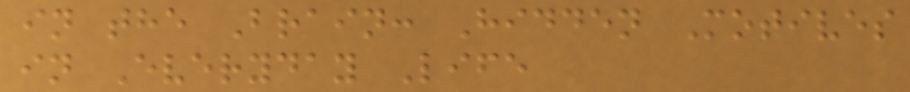in the Brain: Hidden Motives
in Everyday Life
